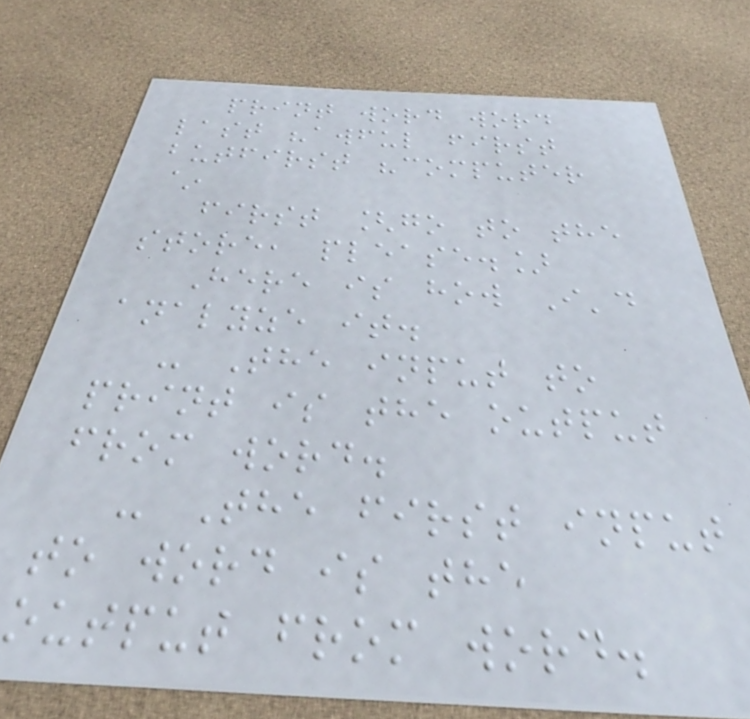print word word
last "awful first
butfirst "computer
~
first [go to the
store, please.]
Here is how I'd
analyze it.
- The input to
print is the output
from word.
- The first input
to word is the
output from word.
